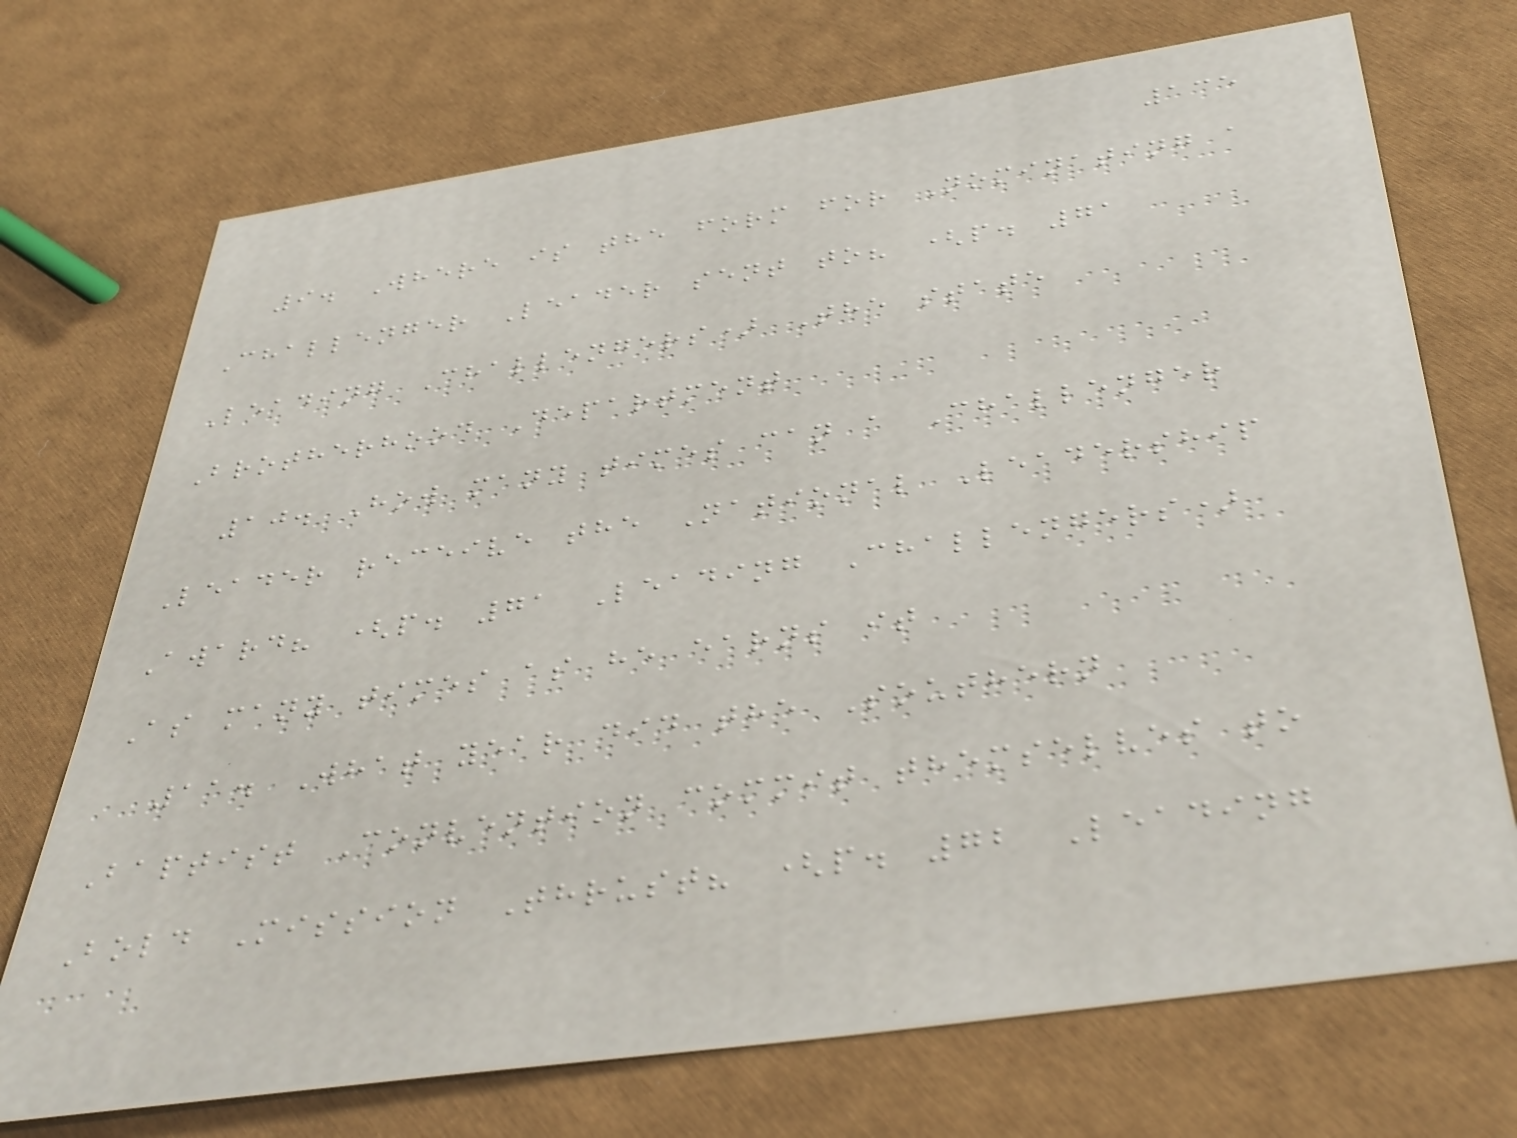135
9. Where is the form for Nominating a
Challenger Leader sent to? (p. 71
Leading Challengers) The state
Brotherhood Department
10. How many times can a Challenger
Leader receive the National Leadership
Award? (p. 71 Leading Challengers)
As many times as he earns it
11. What year did the Southern
Baptist Convention commit themselves to
Bold Mission Thrust? (p. 72 Leading
